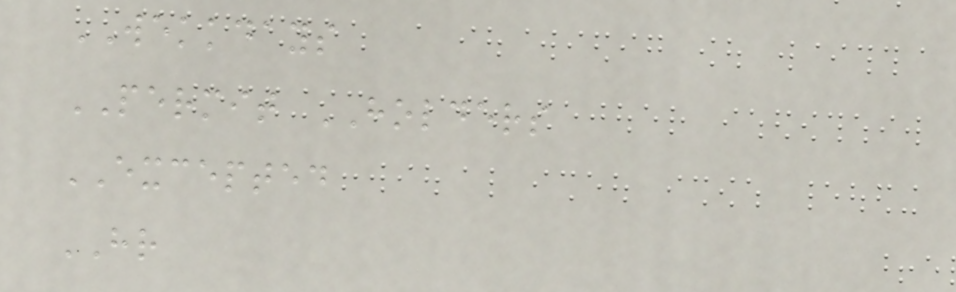WEKKDAYS
PERMIT HOLDERS
EXCEPTED
HR
